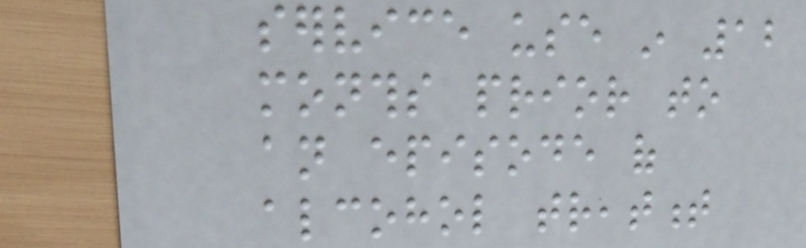service use in 12
months prior to
an episode of
alcohol treatment
